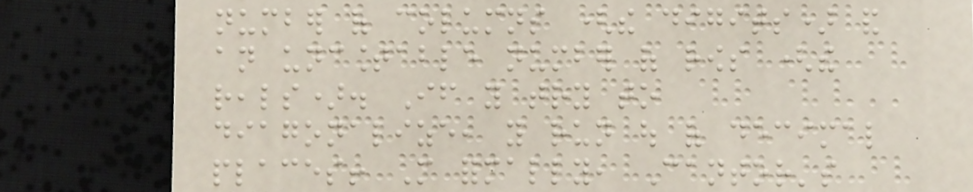number of columns (the digits) and
an uncountable number of rows (the
reals). If you try to
diagonalize, you run out of decimal
places! More formally, Cantor's
